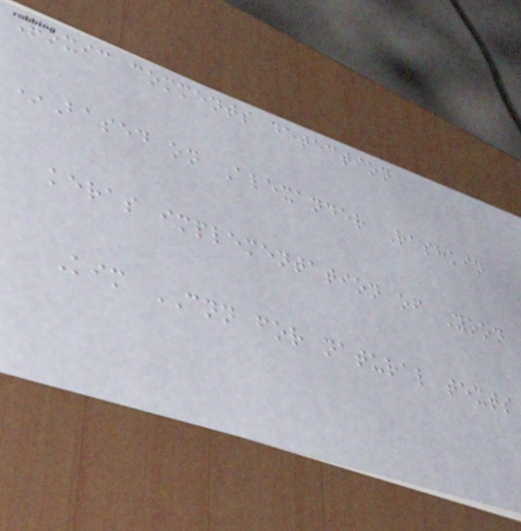Toxic comments detection
*Based on Alexander Rashkin
keras implementation of Yoon
Kim CNN for natural texts
